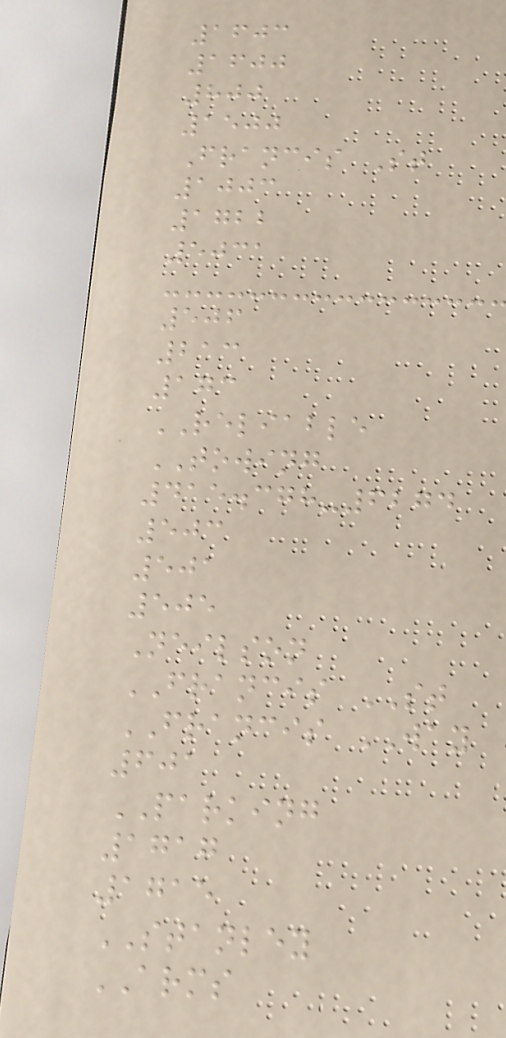1603
1600
800
1500
Francis St
1003
1722
5031
506
213
173
RELIABLE
TOWING
415.378-6274
503
501
505
Neilson
FRANCIS ST
FRANCIS WAY
601
PARKING
1717
1715
STANLEY
ARMS
